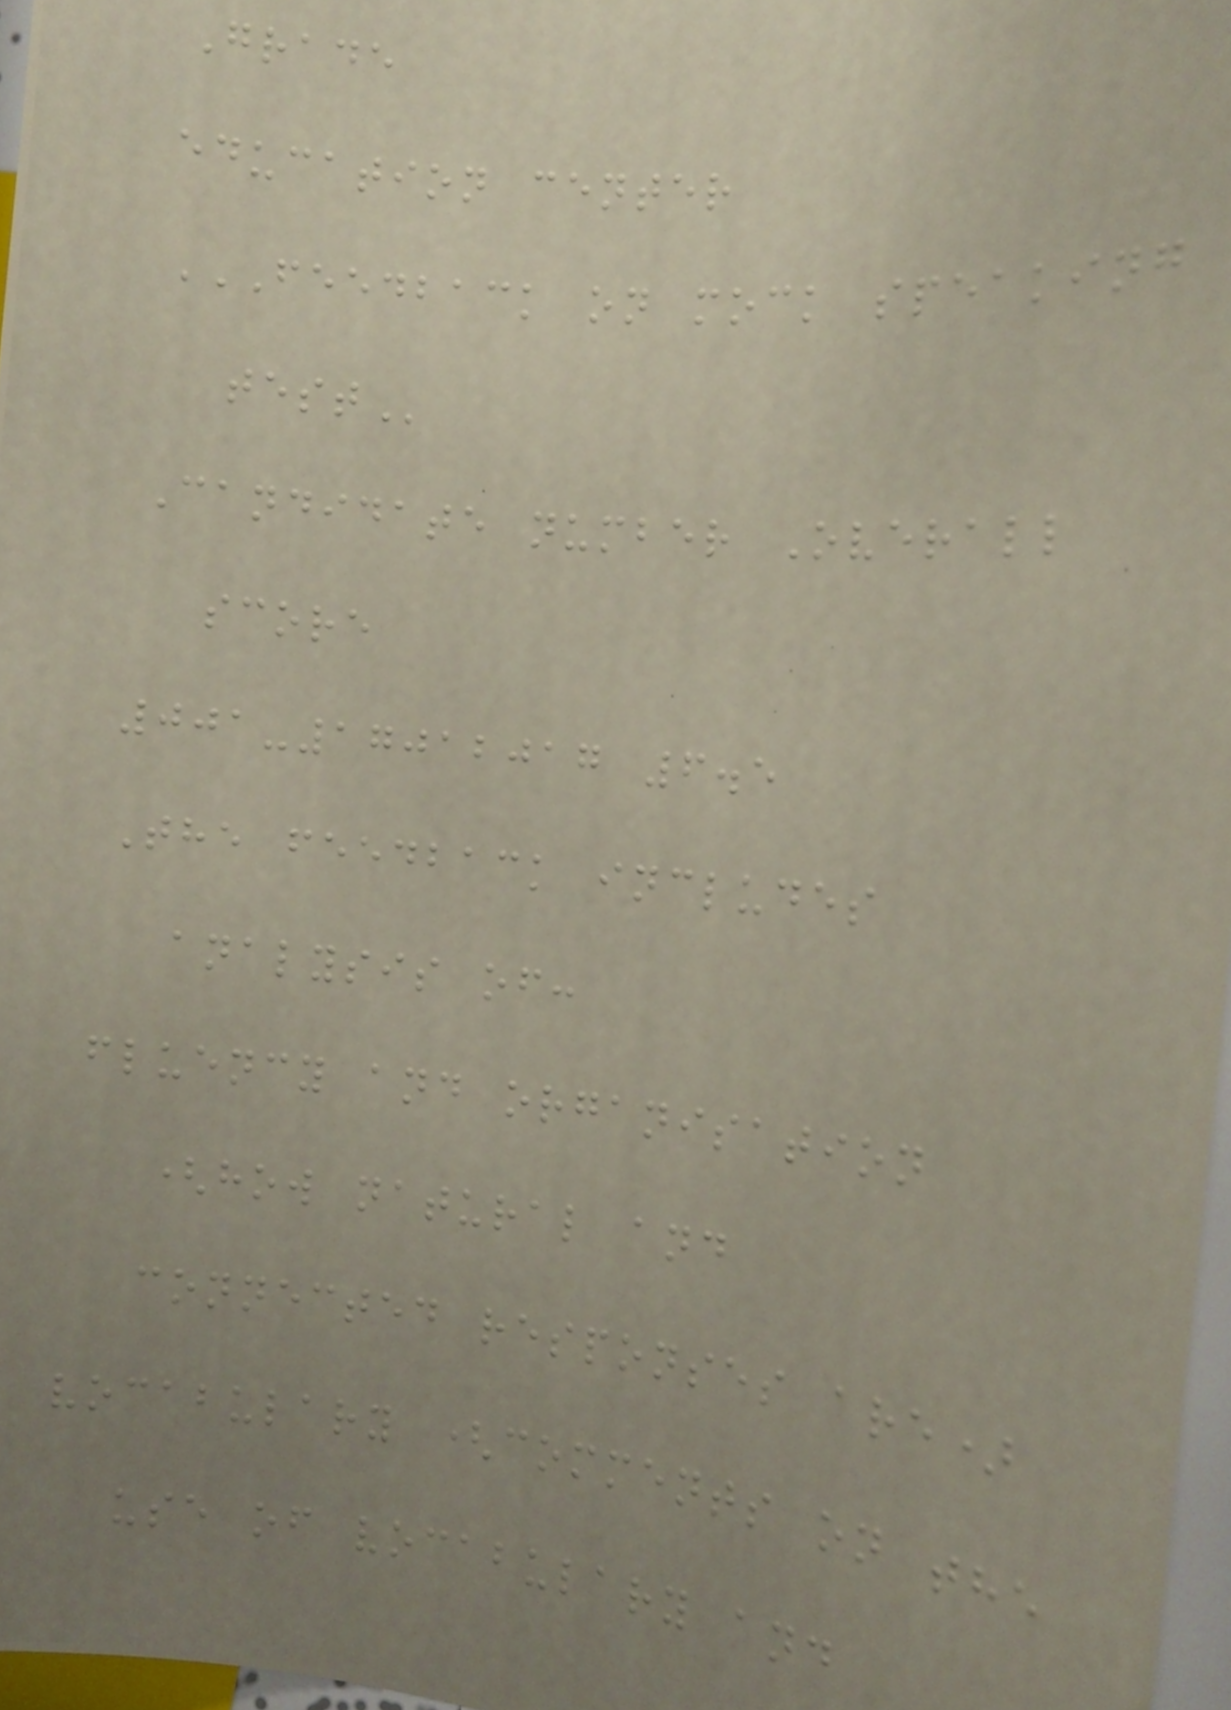Grade
education center
FEEDBACK ON MOCK SPEAKING
TEST
Candidate number Overall
score
001-17012017 6.5
The feedback includes
analysis of:
fluency and organisation
(how natural and
connected responses are)
vocabulary (comments on the
use of vocabulary and
